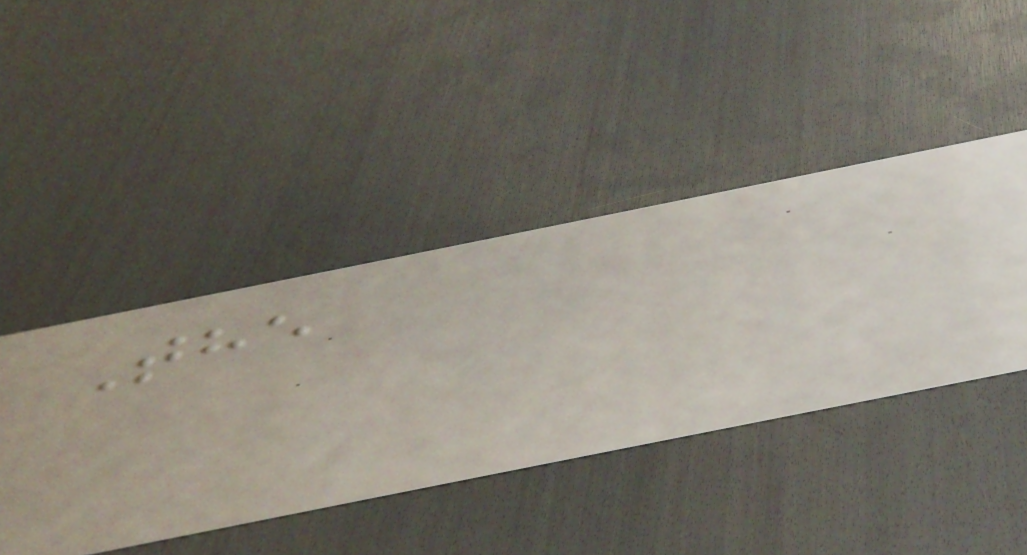The
